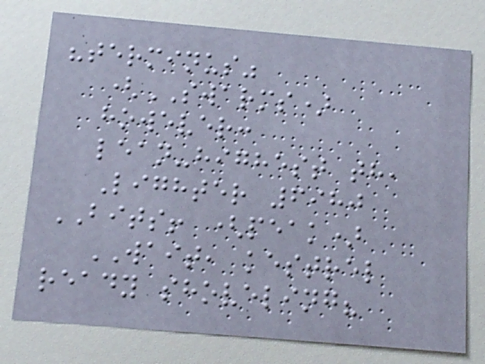"terminus"
(SWARMS)
however:
lean-highest th,
Lighter 6980
BITS! (peak)
WAIT, kestrel
ready shoveling?
